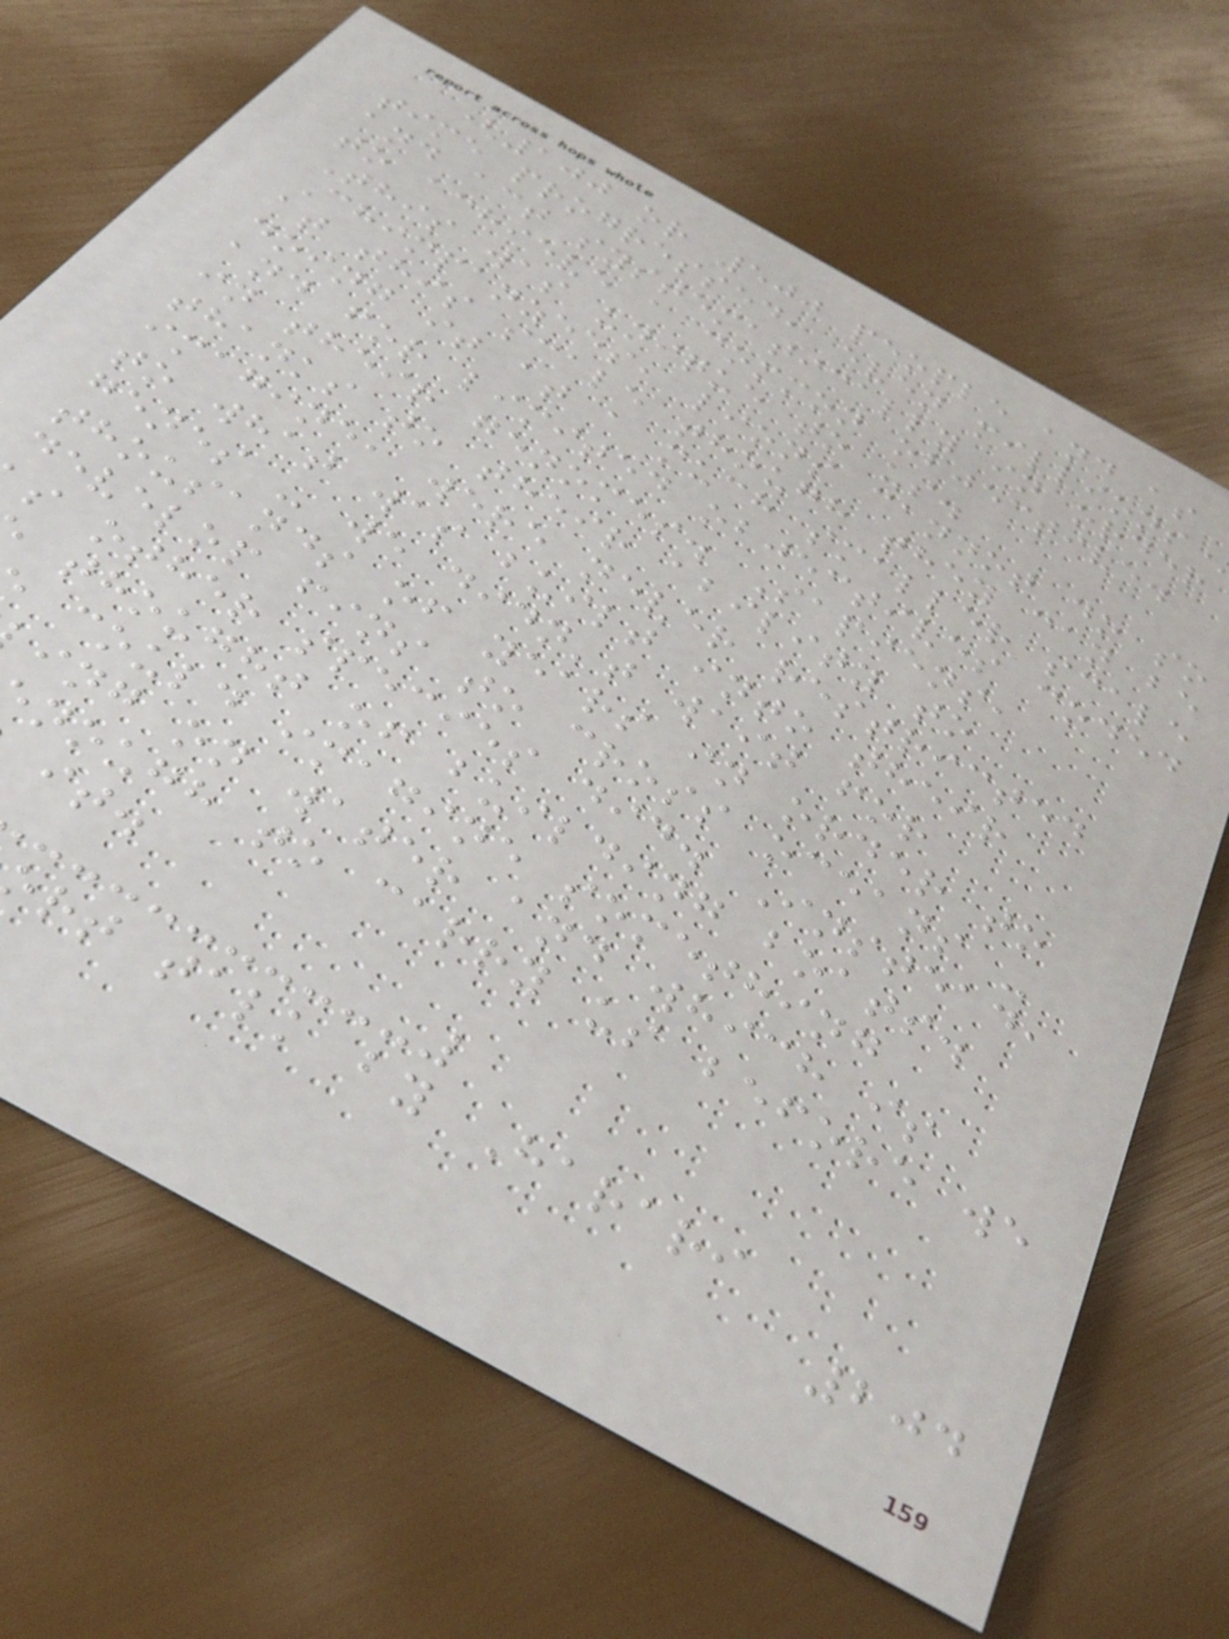(100 or 500 people and as
time progressed, even millions
and act systematically in order
to achieve a common objective.
This was unique to us.
Chimpanzees, lions cannot do so
at this scale though they can be
doing it at a much smaller scale
and for limited objectives coded
in their genomes. Sapiens,
thanks to their ability to
imagine, were never restricted
to what was built into their
genes - we didn't wait for
thousands of years in order to
develop fins to cross oceans -
s other species did. Instead,
thought of building boats.
could imagine something
ing on water and which is
nough to carry us before we
rt talk by Harari
204
